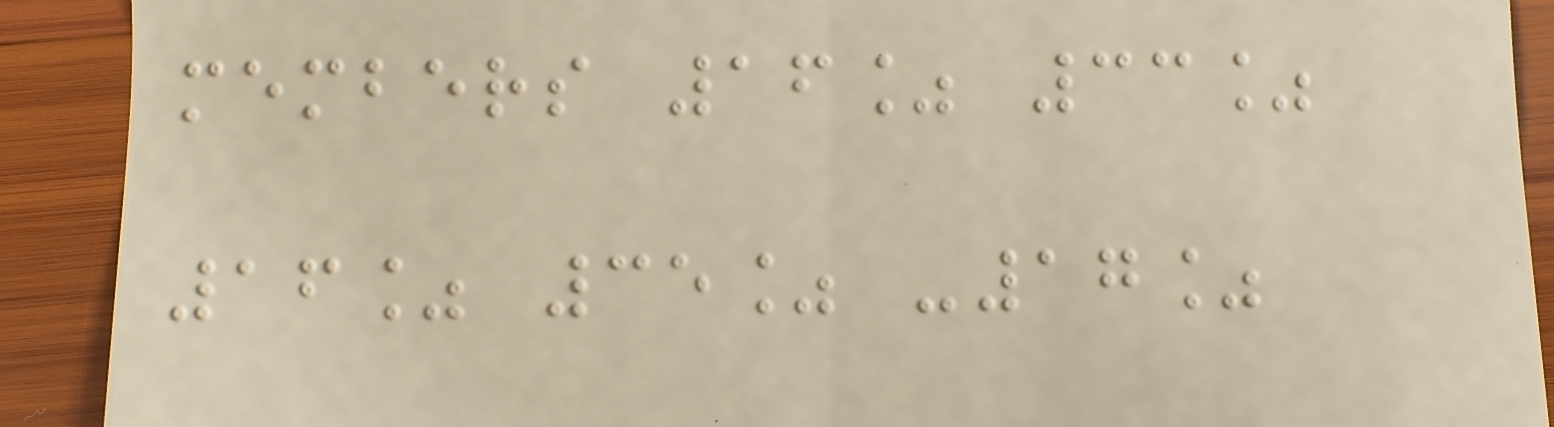members 16% 33%
16% 35% -17%
